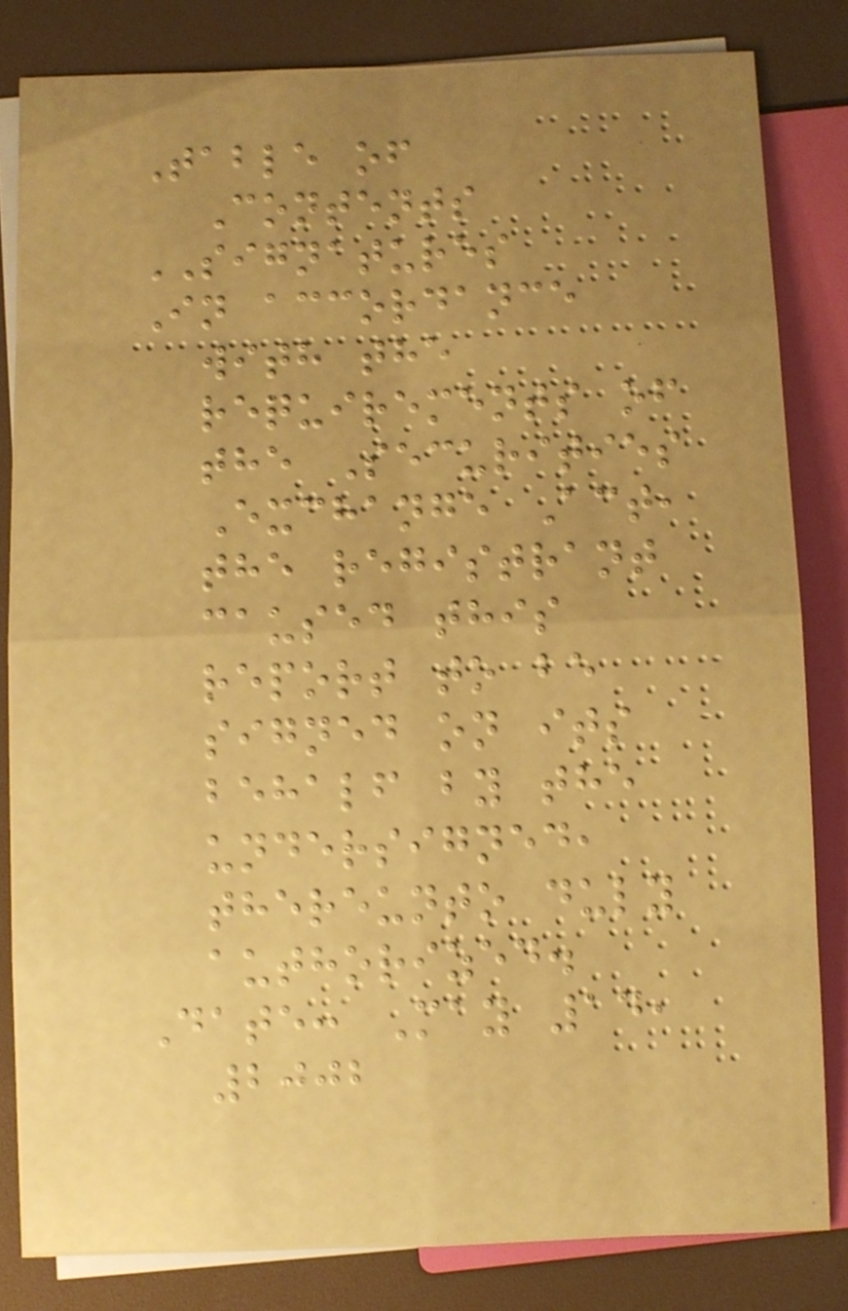Table of
Contents
SIGNATURES
In accordance
with the
requirements of
the Securities
Exchange Act,
the registrant
caused this
report to be
signed on its
behalf by the
undersigned,
thereunto duly
authorized.
Date: May 14,
2002
